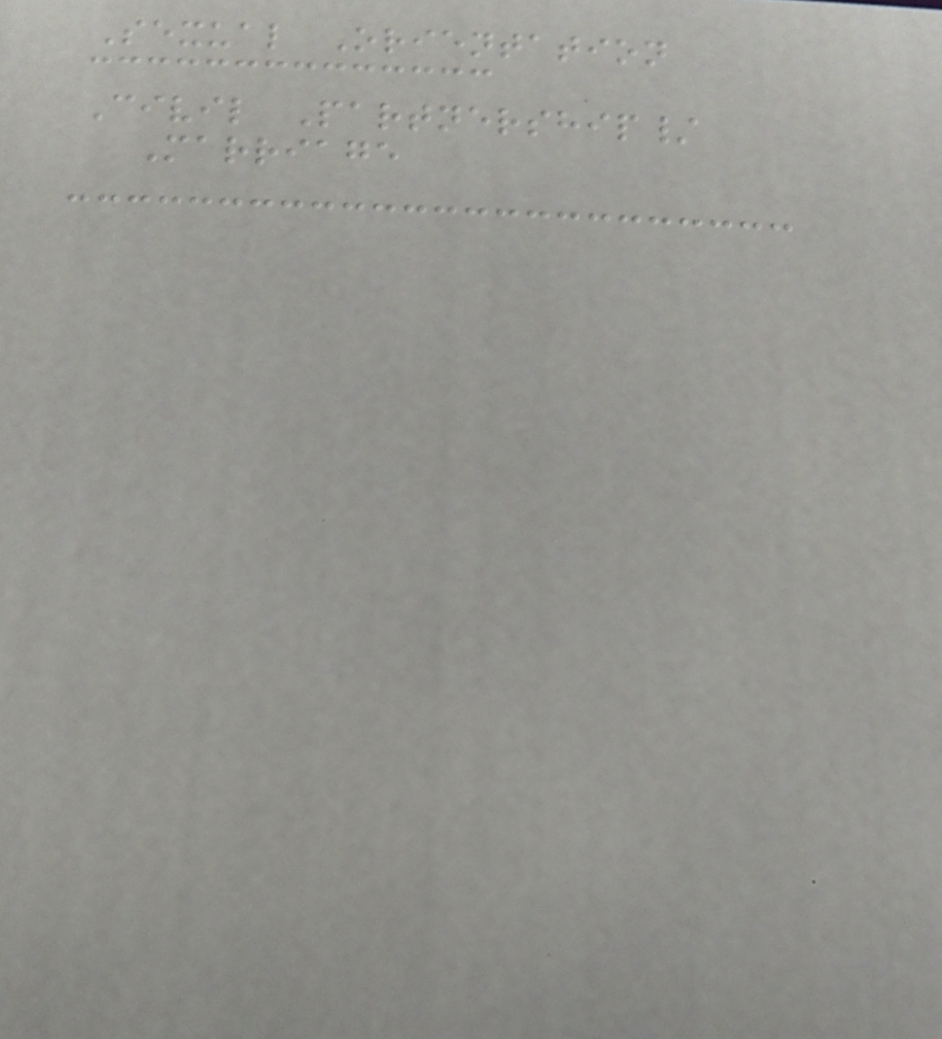Sexual Orientation
Civil Partnership/
Marriage
